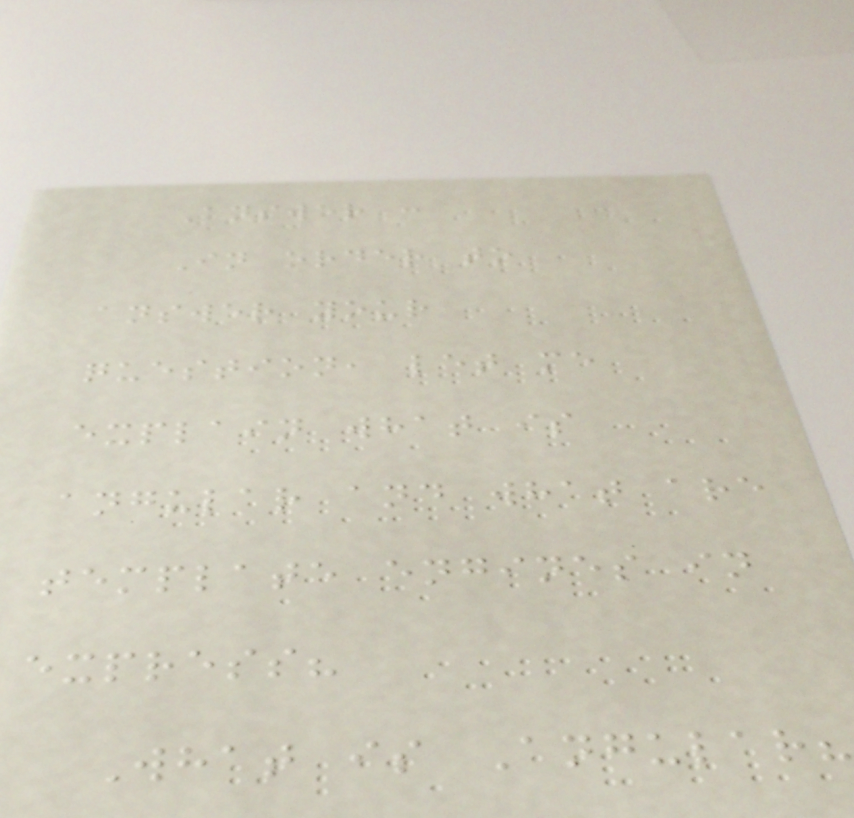Answer :
In order to
answer your
question, let me
explain what is
angular and what are
template engines in
express?
What is Angular?
